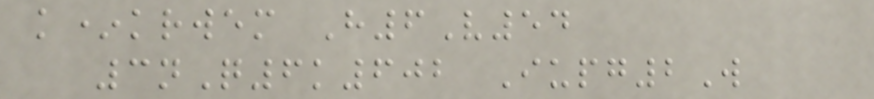k*krwem H6V54
3nQ6k602 Iupg2W
